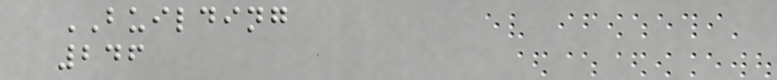BUILDING
246
